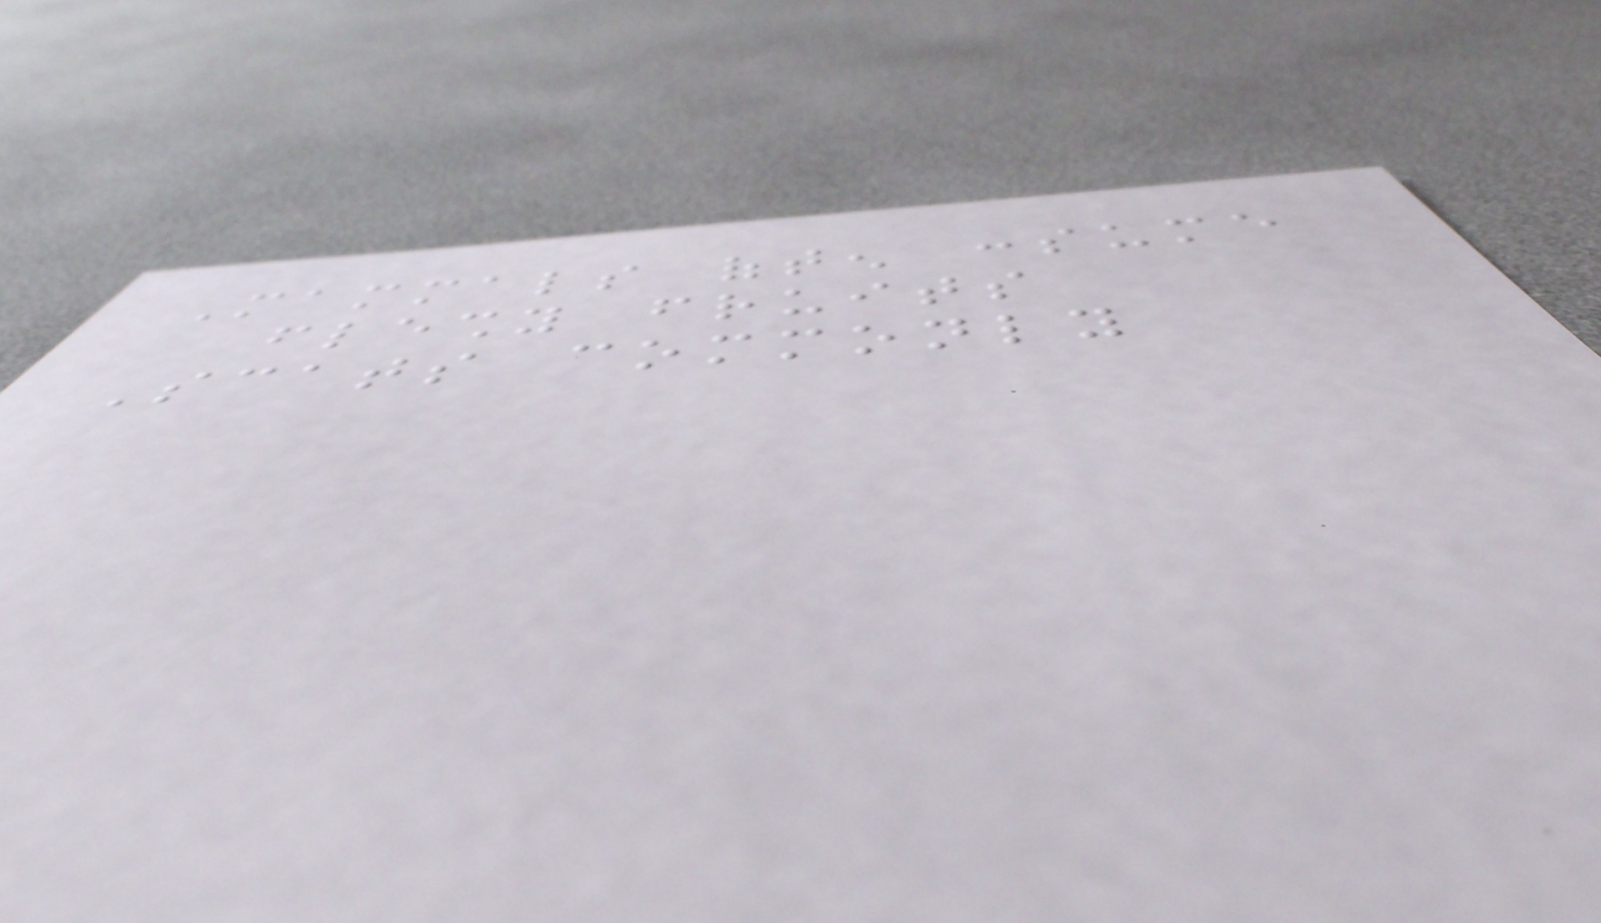Mammals often consume
fleshy fruits
Scats commonly
